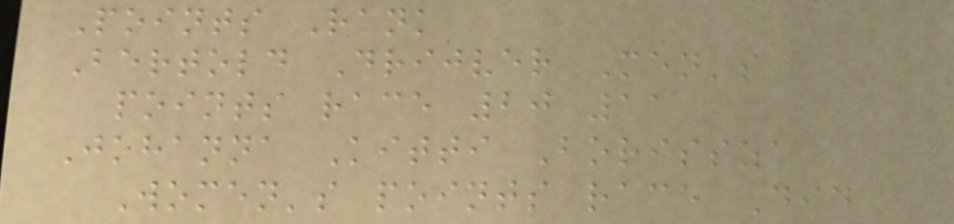Points Rank
Bertold Drijver Men's
points race 20 11
Johanna Kitti Borissza
Women's points race Did
